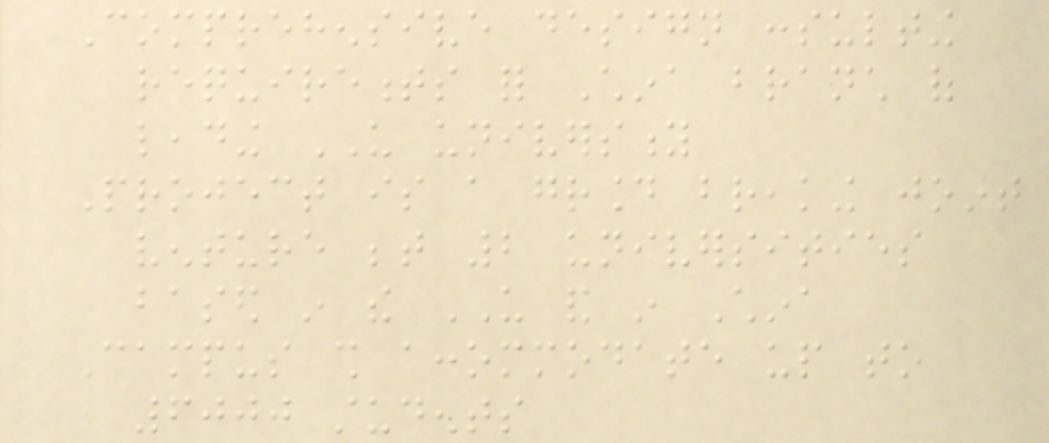Comprehensive design consulting
requirements for China branch of
leading US university
Project is a ground breaking joint
venture between 2 universities
based in the US and in China
Campus shall accommodate up to
6000 students
